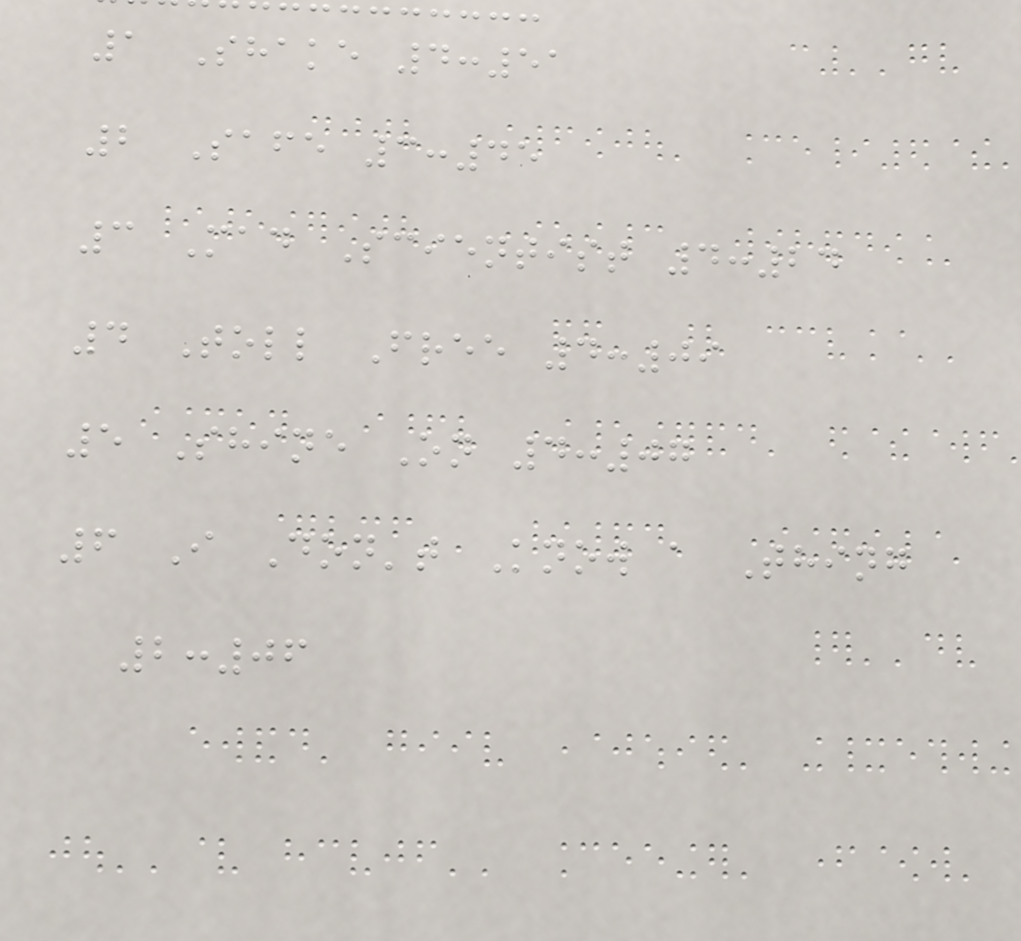1 Shake 4:51
2 Safe 3:45
3 Mad Scientist 4:24
4 Toll Free 4:09
5 Shine On 4:07
6 I Don't Know a Thing
2:06
